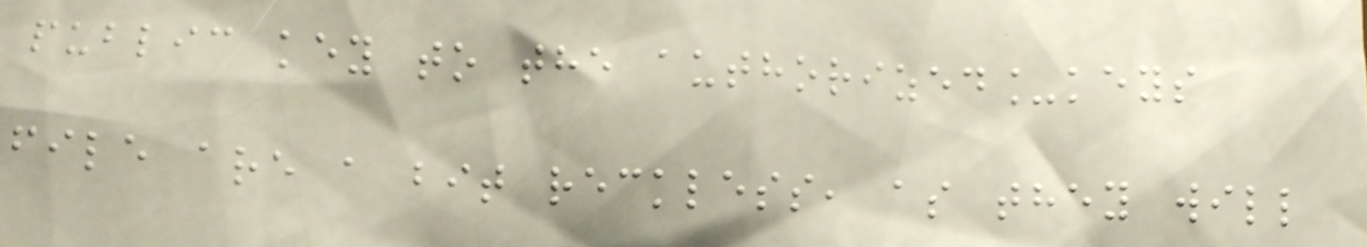public key to the authorized_keys
file are a bit reckless, as they will
